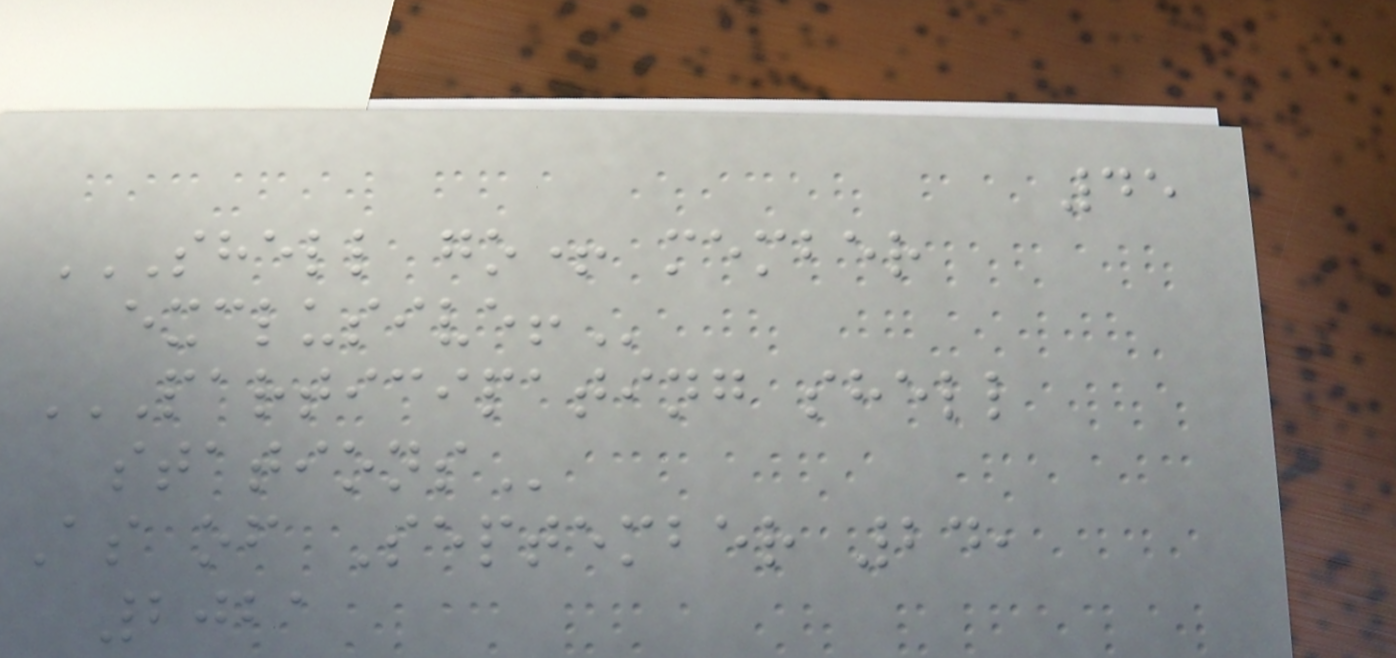45
SHELL GO+ MEMBER
EXCLUSIVE!
PARTICIPATING SHELL
STATIONS
As of September 24,
2021
